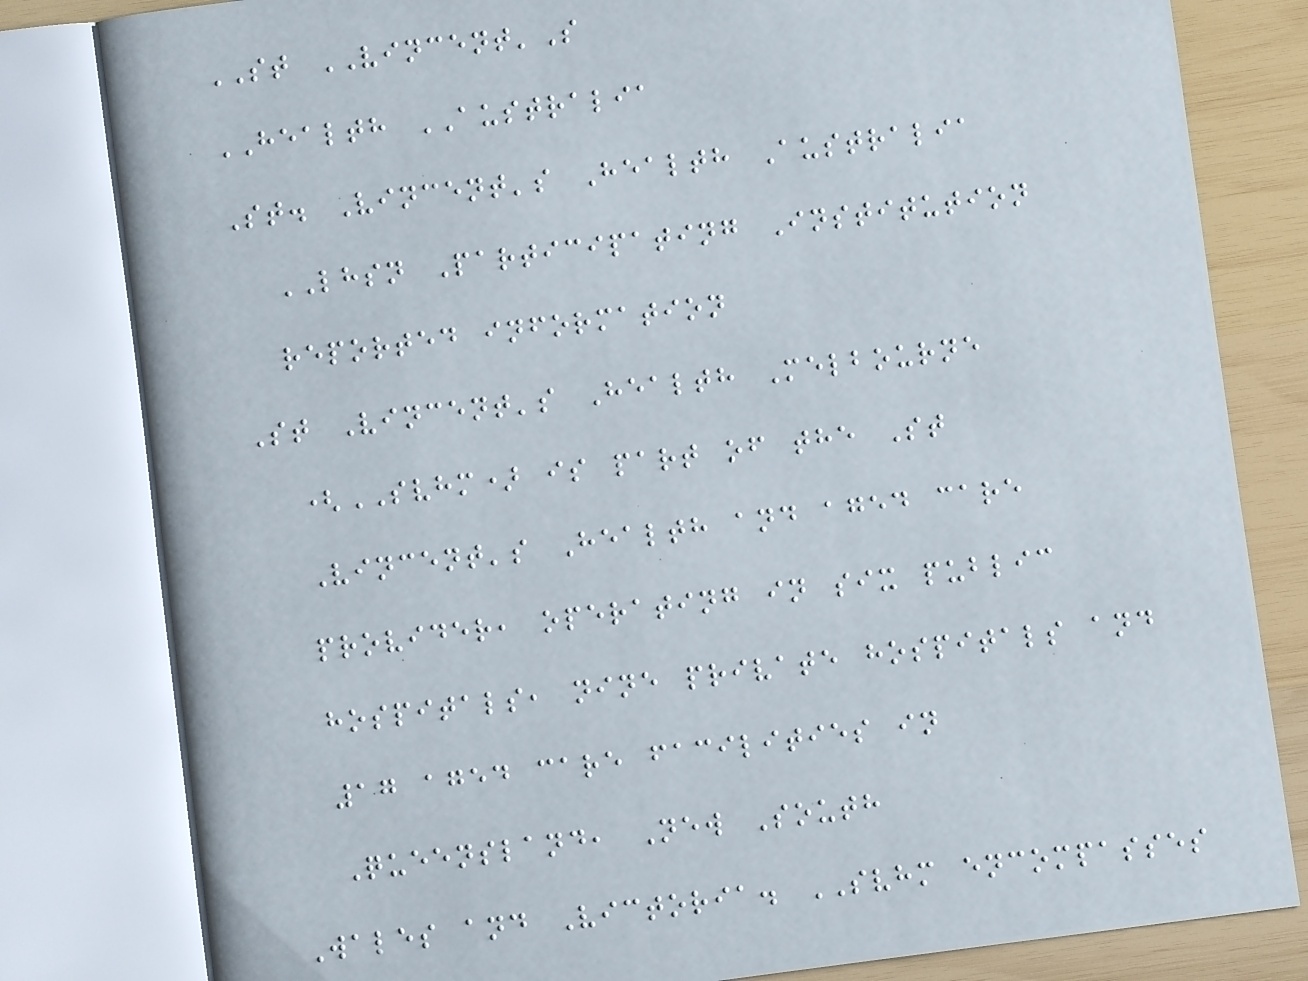ST VINCENT'S
HEALTH AUSTRALIA
St. Vincent's Health Australia
LHSN Participating Institution
reported information
St Vincent's Health Melbourne
(SVHM) is part of the St
Vincent's Health and aged care
provider, operating in six public
hospitals, nine private hospitals and
17 aged care facilities in
Queensland, New South
Wales and Victoria. SVHM encompasses
